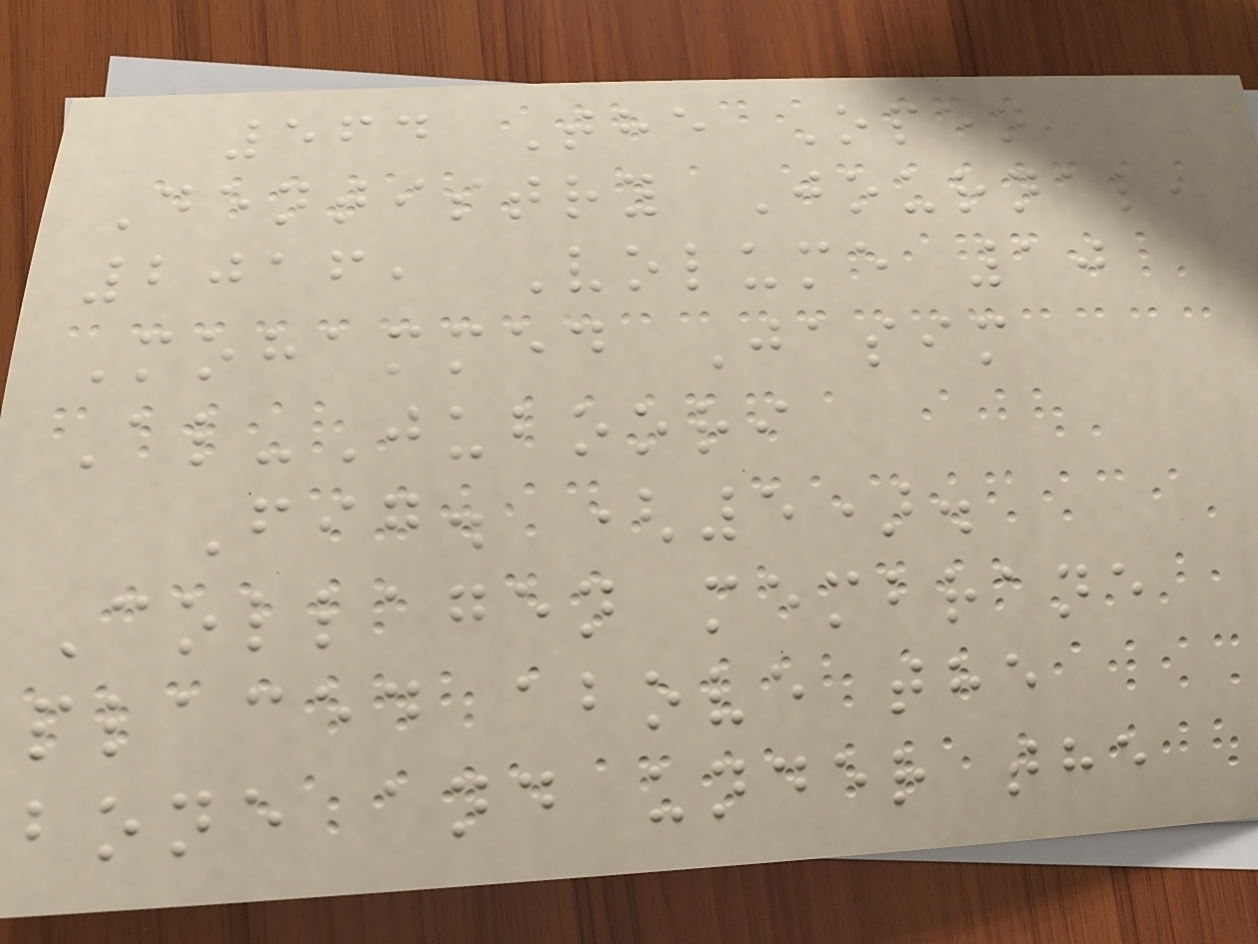564 The Open
Dentistry Journal,
2016, Volume 10
Mohammed Jasim
Al-Juboori
Fig. (5).
Collagen membrane
placed above the
bone and under the
